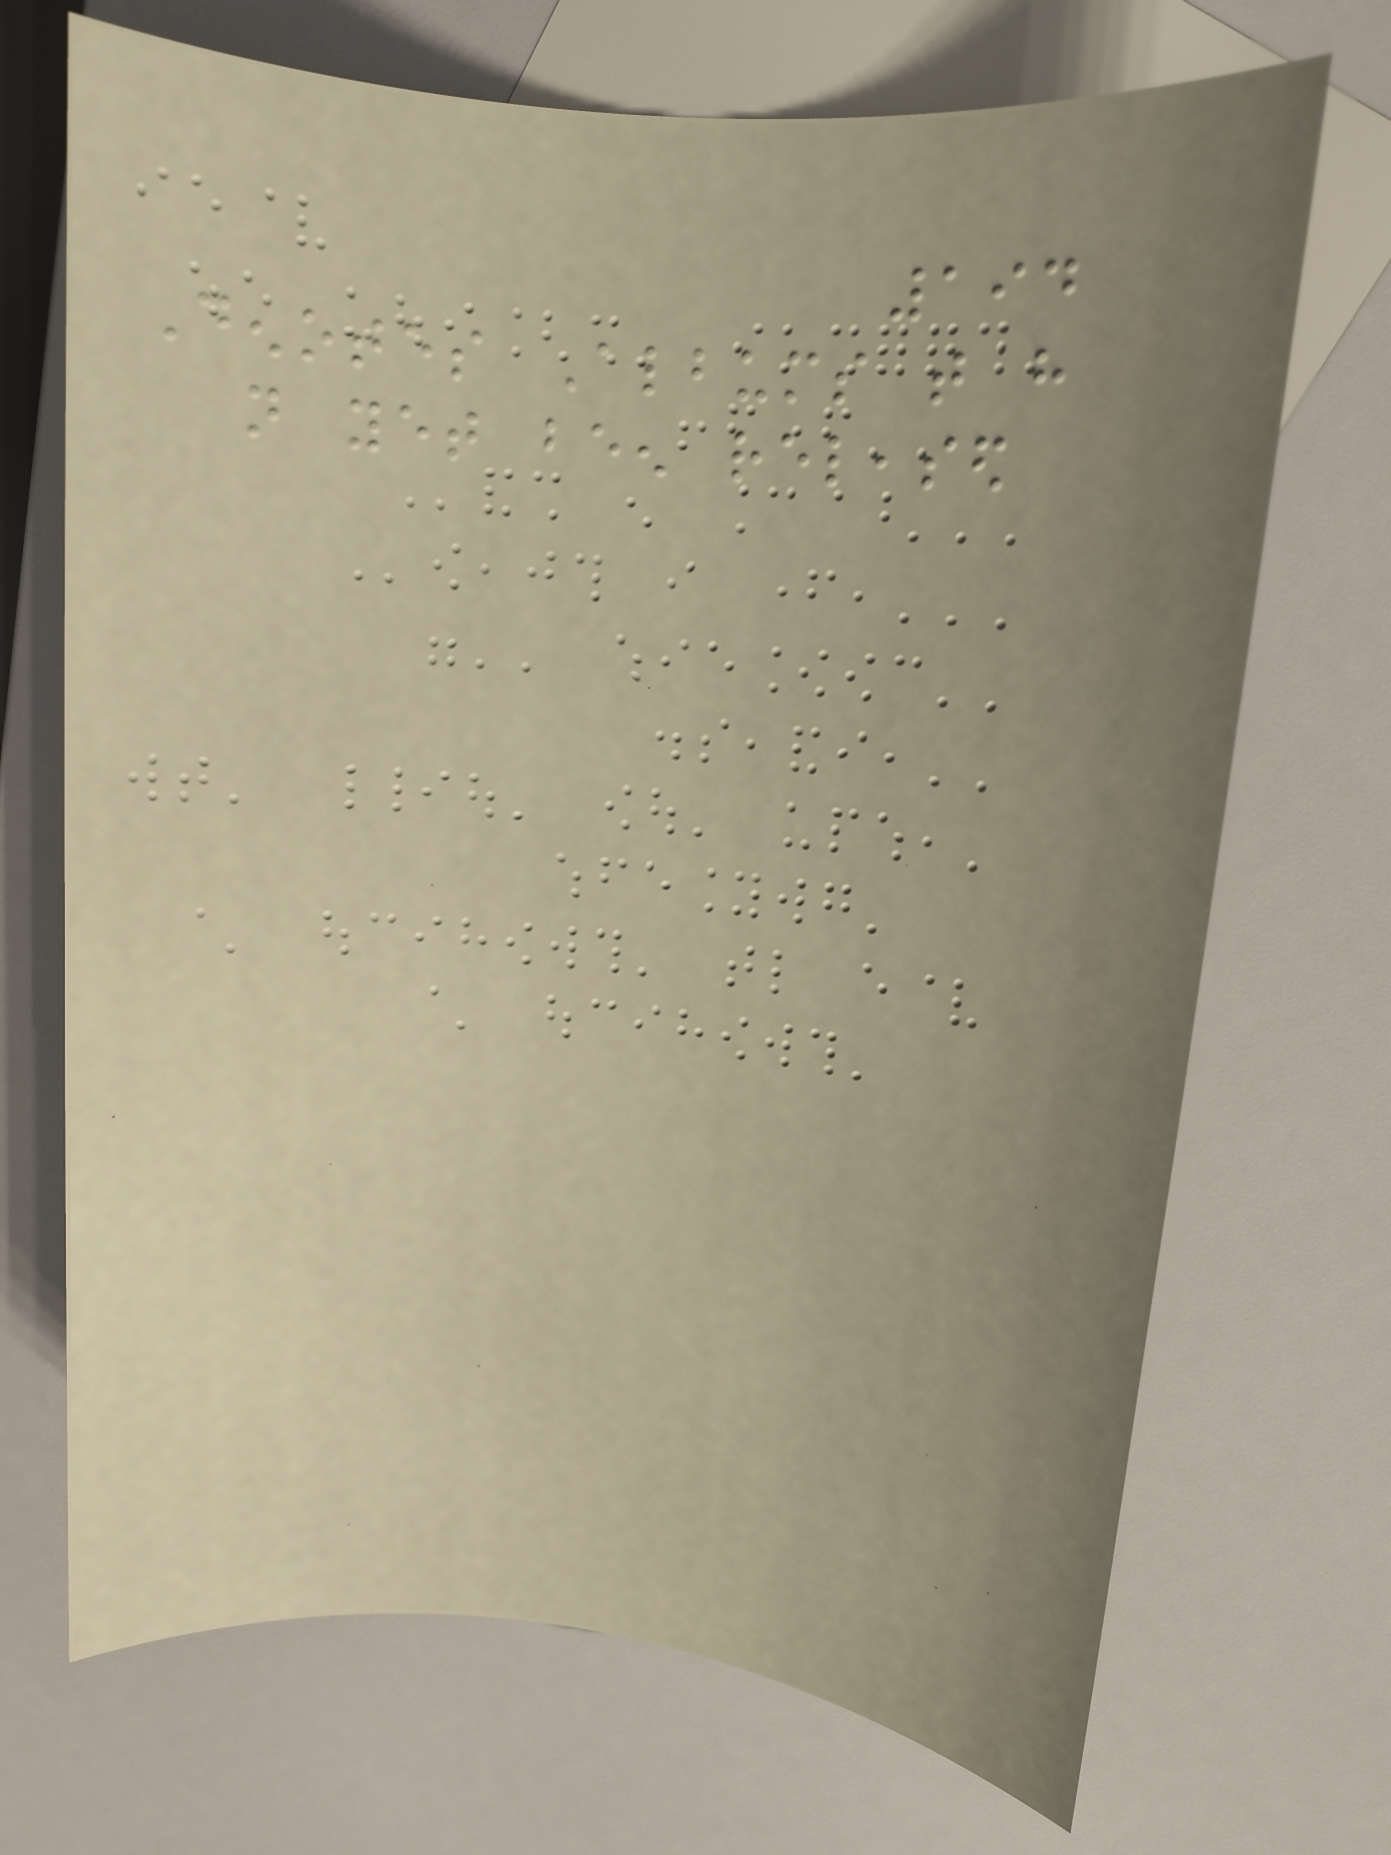194
Denotes Albums that have
not yet been released
